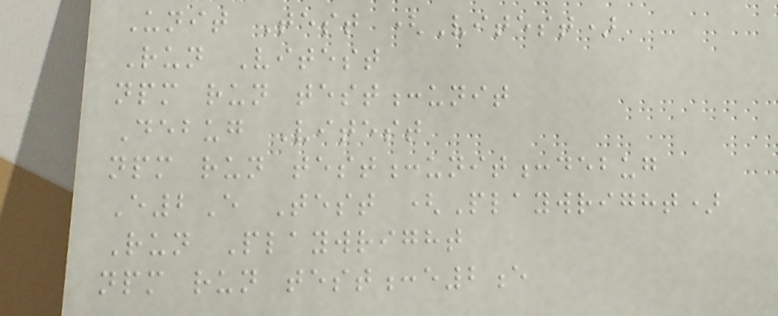Unit Test (Vitest)
Run Vitest
npm run test:unit
Debug Vitest
npm run test:unit:debug
E2E Test (Playwright)
Run Playwright
npm run test:e2e
